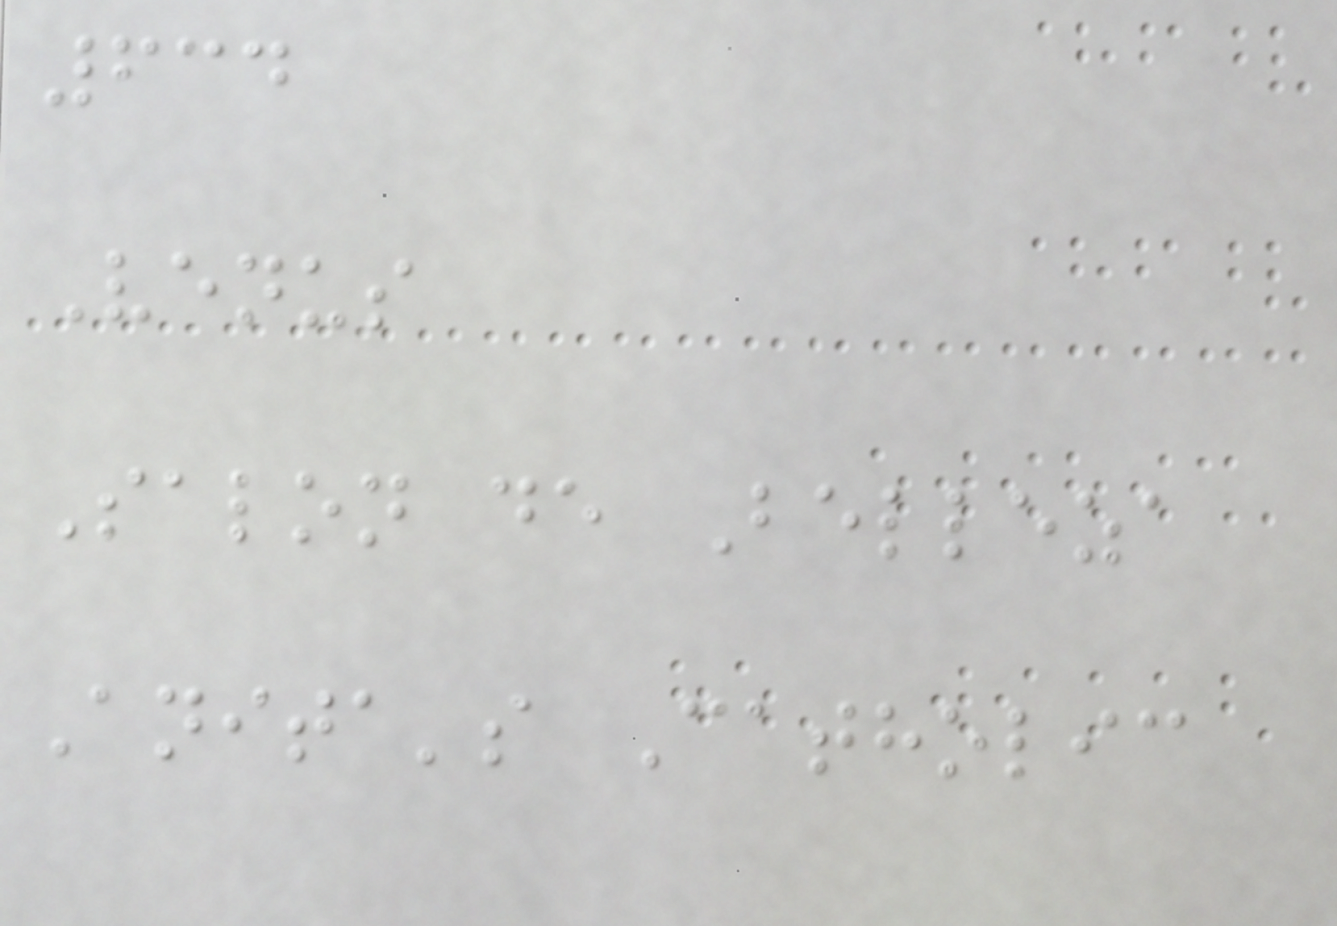634
Venus
Salon de Belleza
Anita's Catholic
